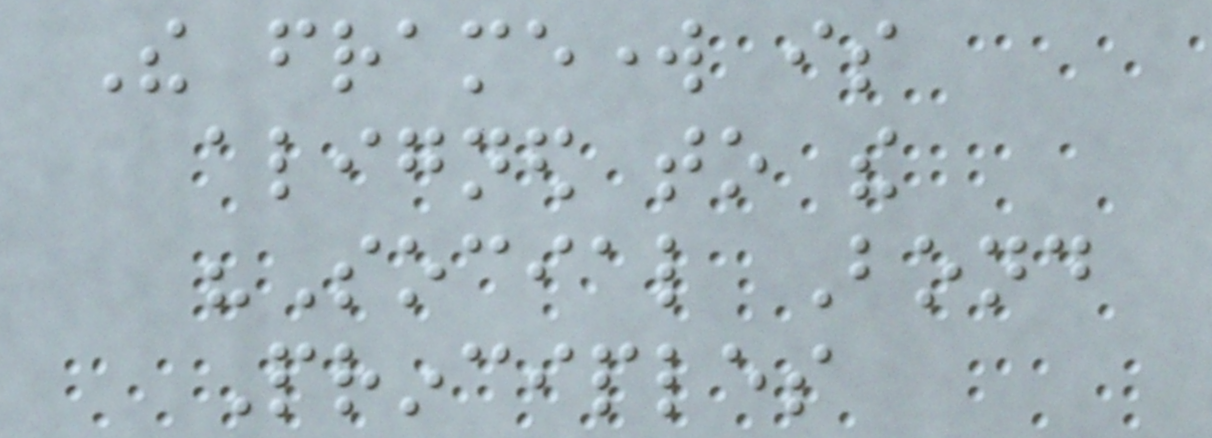The framework is
aligned to the
"Social Bond
Principles
